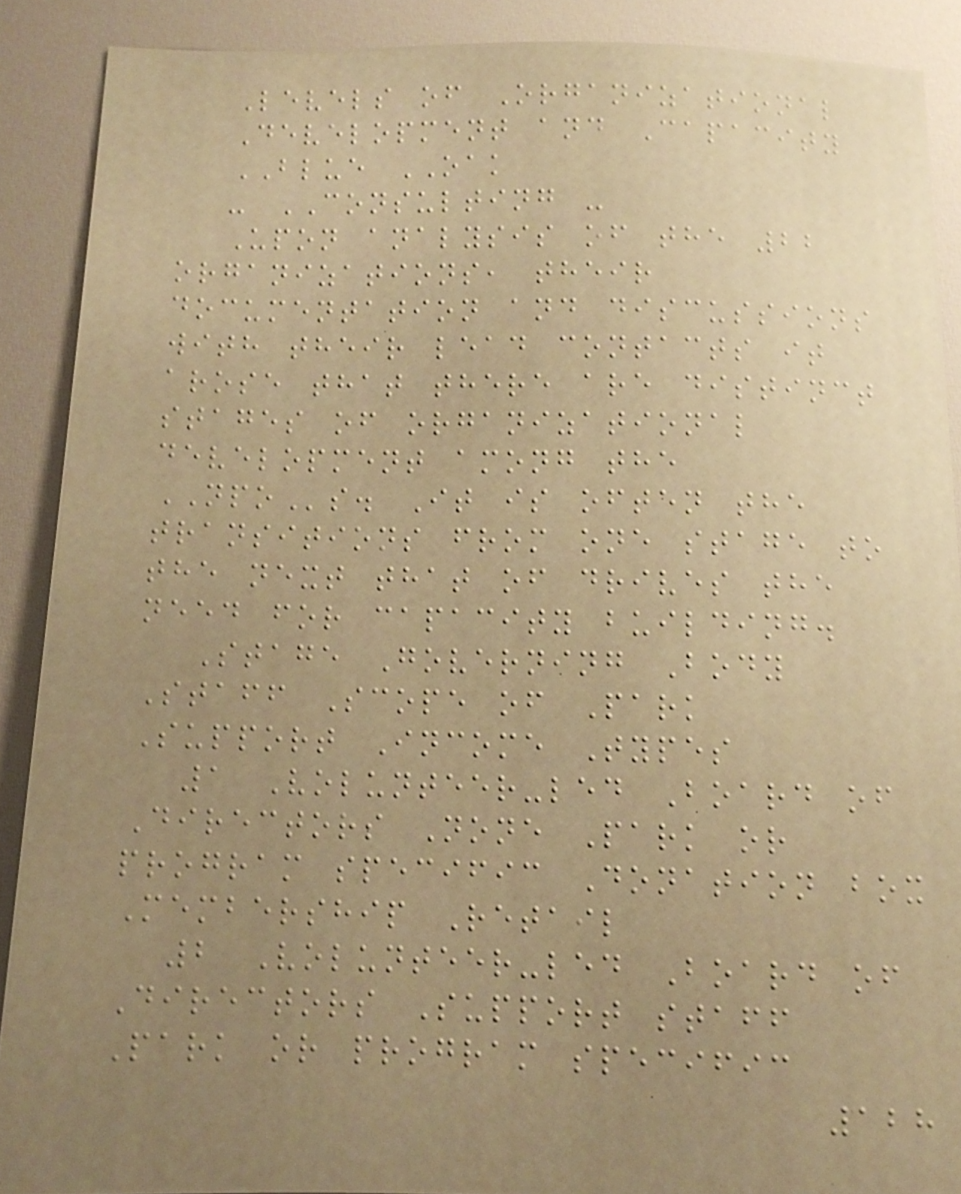Levels of Organizational
Development and Capacity
BLUE OAK
- CONSULTING -
Upon analysis of the 22
organizations, their
documentation and discussions
with their lead contacts it
arose that there are distinct
stages of organizational
development among the
NPOs. It is often the
transitions from one stage to
the next that of drives the
need for capacity building.
Stage Governing Body
Staff Scope of Park
Support Income Types
1 Volunteer-led Board of
Directors None Park or
program specific Donation box
Membership Retail
2 Volunteer-led Board of
Directors Support staff
Park or program specific
128
